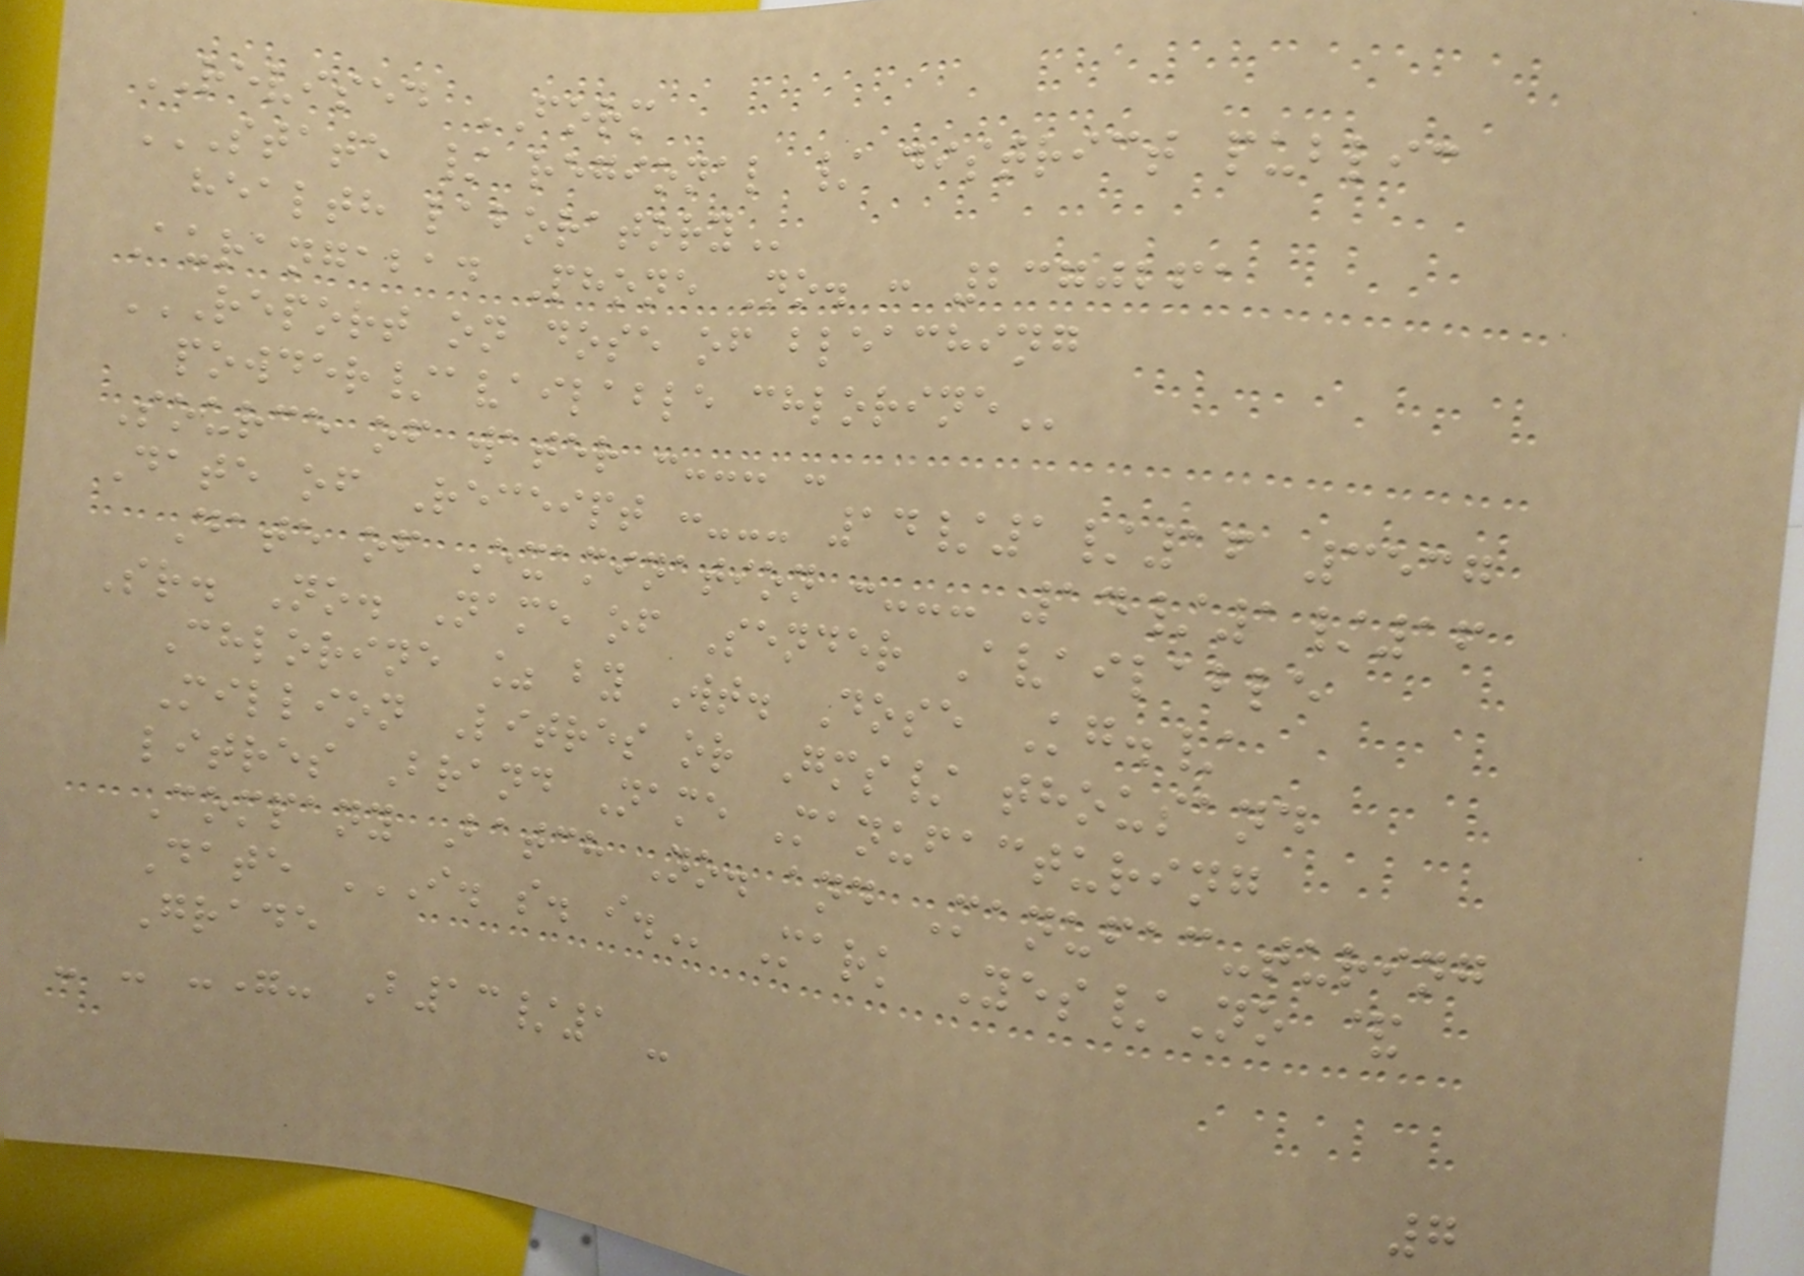REVISED FORM
STATE / REGIONAL / DISTRICT PUBLIC
HEALTH LABORATORY
Aurangabad Phone No. : 2370261
REPORT ON DOSE OF BLEACHING
POWDER/AVAILABLE CHLORINE
Source of water :--- -
Date of Receipt :--- 14/1/16 3537
Date of Examination :--- 14/1/16
Sr. No. Name of Sender Available
Chlorine % by Wt. Dose Kg./
Million Litres or Gms/ thousand
litres Brand Name Manufacturing
Company Batch No. and Manufac-turing
Date I. S. I. Mark Yes/No &
Grade
- - -"- B13/1 -
7
